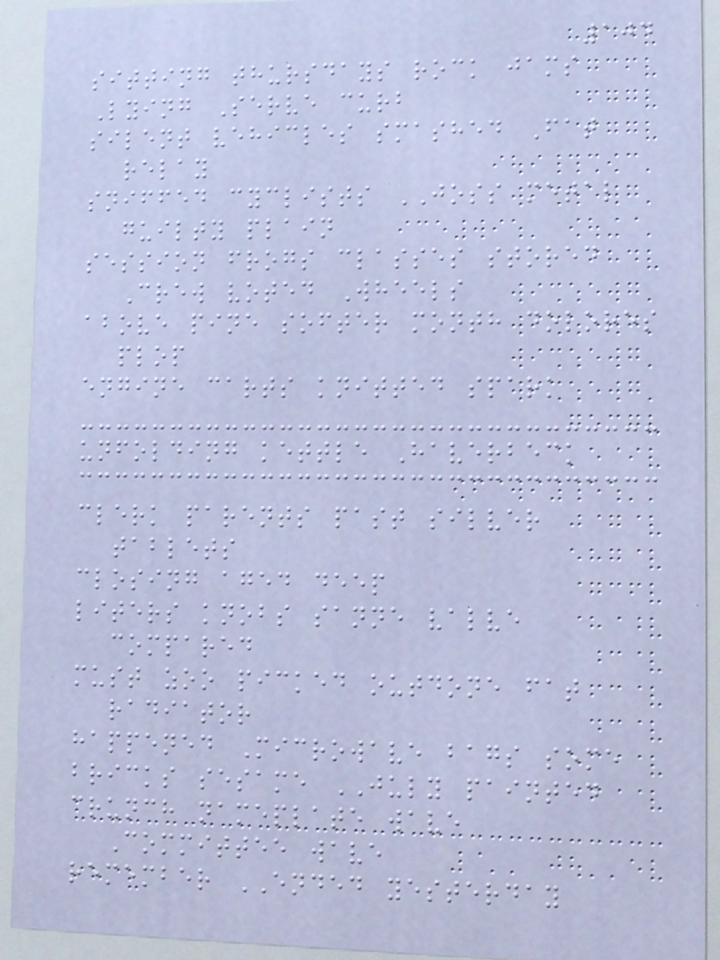104
sitting thursdays rock jams
Lying Serve curb
silent vehicles smashed Fat
relay
sniffed cyclists JOSS metal
guilty plain
session frogs classes stored
Crew voted Wheels
above pine softer month dolores
plop
engine carts knitted spark
unfolding kettle Haverbeck
clerk parents past silver
tablets
closing aged deep
liters knobs sanne valve
compared
must zoo picked outdone fat
radiator
happened Microwave bags some
bricks sesame JULY painted
crunch nameplate wave
Committee wave
remember ENDED yesterday
